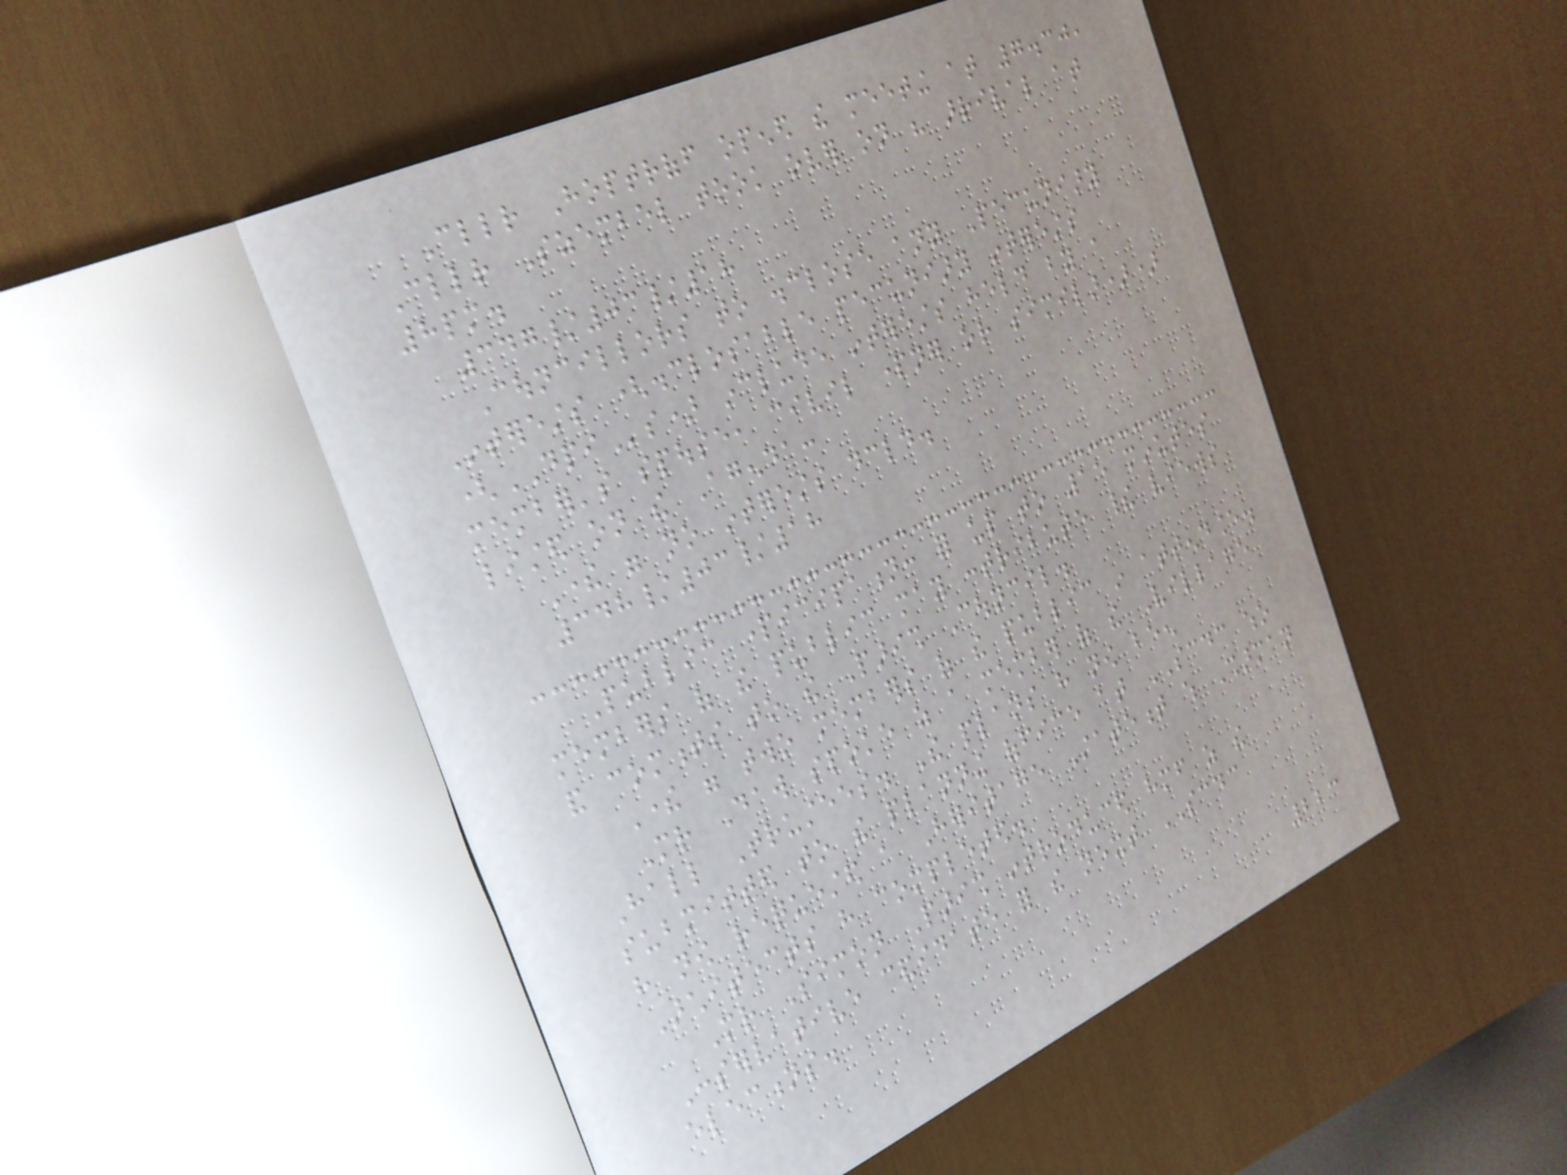Cllr Hoptroff opened the meeting at 7.30,
Cllr Szembel took over on his arrival at
8pm.
347/03/18
Councillors to disclose any Pecuniary
Interests (disclosable pecuniary interests
(DPIs) include interests held by a
member's spouse, civil partner or similar))
listed on the Agenda:
There were no interests declared.
348/03/18
Public participation: for up to 15 minutes
members of the public may contribute their views
and comments to the Parish Council.
There were two members of the public in attendance.
Mr Daw spoke as a member of the Village
Hall Trustees. The plans have now been
submitted to the planning office at SCDC who
have now requested a Heritage Statement which Sharman
Architects have completed.
Mr Simon Parish introduced himself as the
Conservative candidate for the next SCDC
elections.
223
